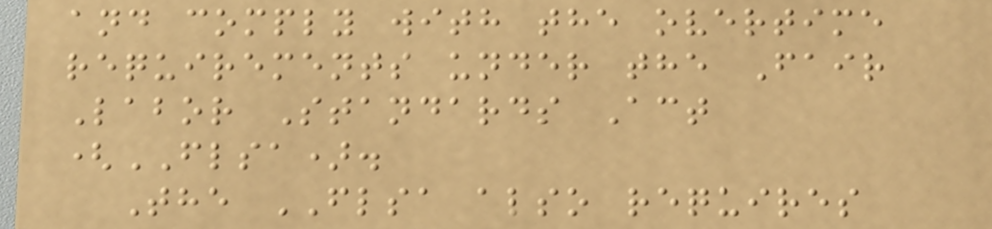and comply with the overtime
requirements under the Fair
Labor Standards Act
(FLSA).
The FLSA also requires
